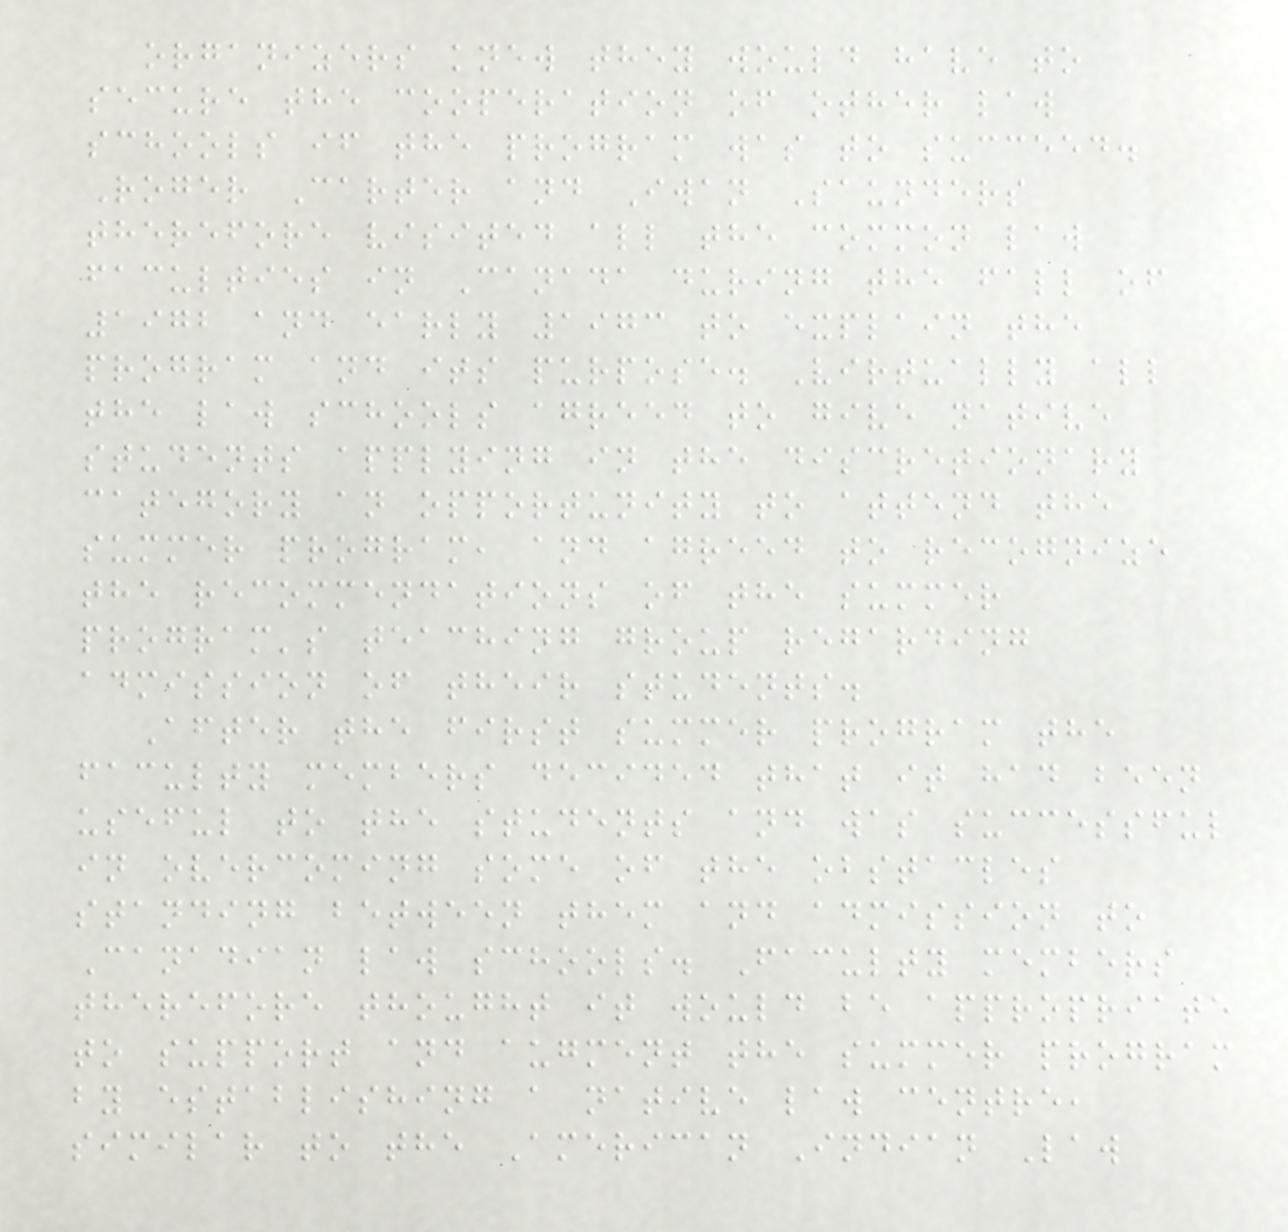organizers knew they would have to
secure the cooperation of other law
schools if the program was to succeed.
Roger Carter and Iwan Saunders
therefore visited all the common law
faculties in Canada during the fall of
1972 and early 1973 to explain the
program and its purpose. Virtually all
the law schools agreed to give native
students applying in the discretionary
category an opportunity to attend the
summer program, and agreed to recognize
the recommendations of the summer
program's teaching group regarding
admission of their students.
After the first summer program the
faculty members decided that it had been
useful to the students and was successful
in overcoming some of the obstacles
standing between them and admission to
Canadian law schools. Faculty members
therefore thought it would be appropriate
to support and augment the summer program
by establishing a native law centre,
similar to the American Indian Law
